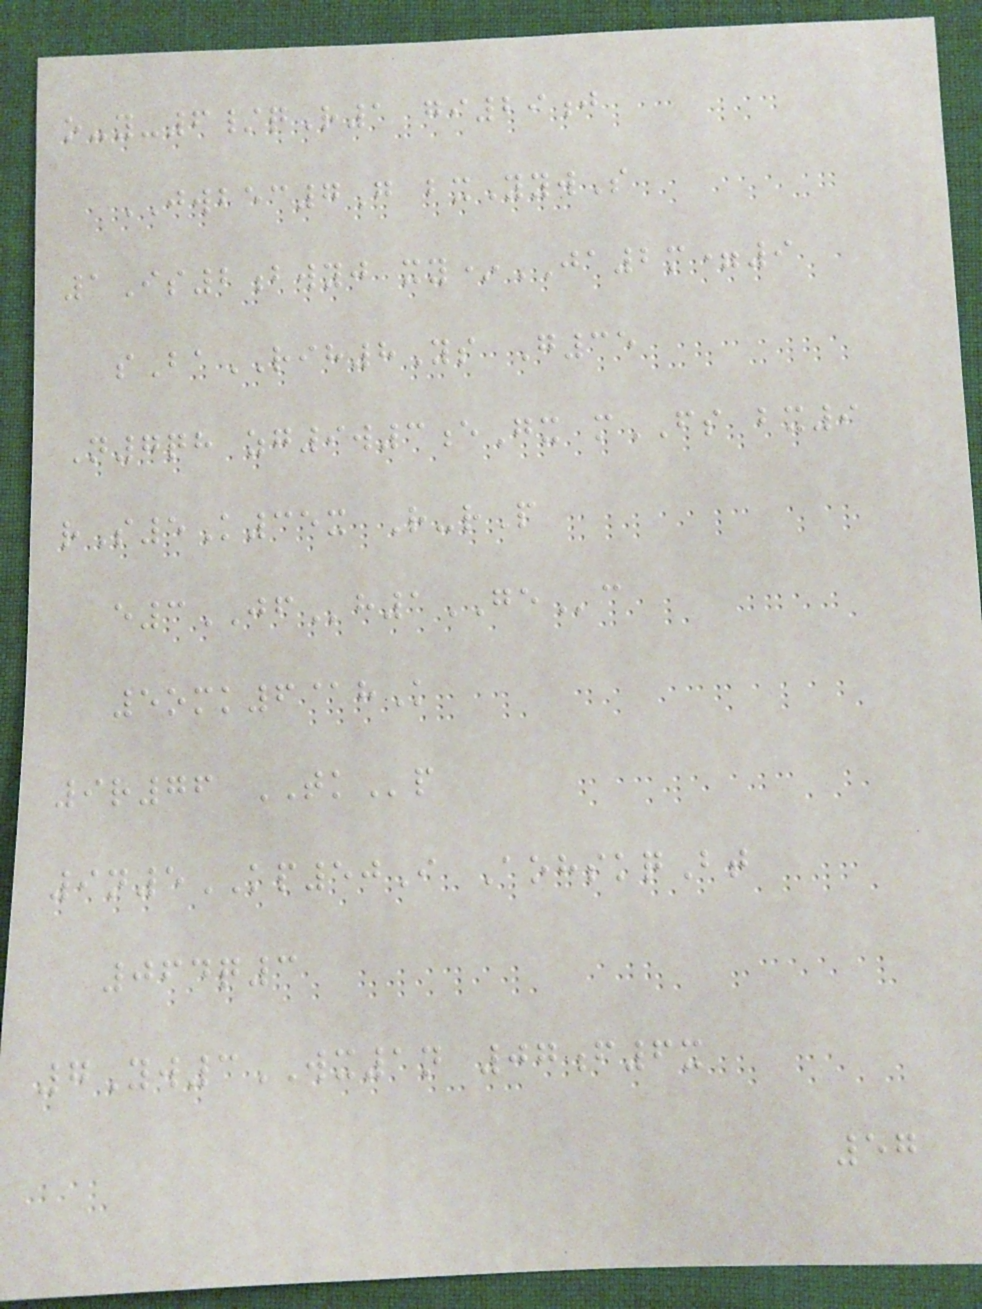o-y-6/qR1 gi29j
JWBEC7G bxYywS
1Is2bwyj xy*JA2m=9
sBaRIH8Ys G35
N7qh zg9w3eGx mFS bx9
rS5K35x R-rP
e3JFh1GEc
5omk6@hK
9r76 TKp
9n5KP50I AohskqBt
064q3
7Yw3WX1n 07f6x
57
